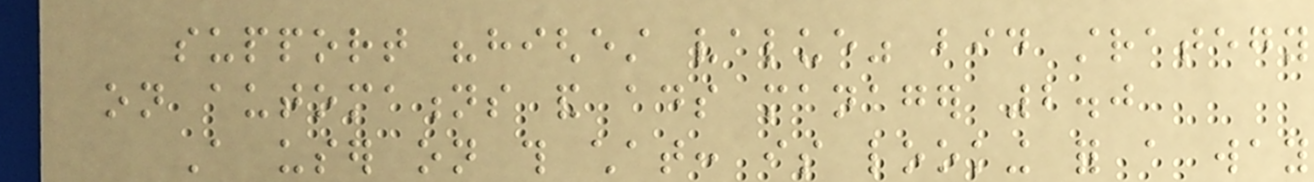support "highest value" bid strategy
on automations and ads manager 2.0
A user on this chat: is looking for a way
